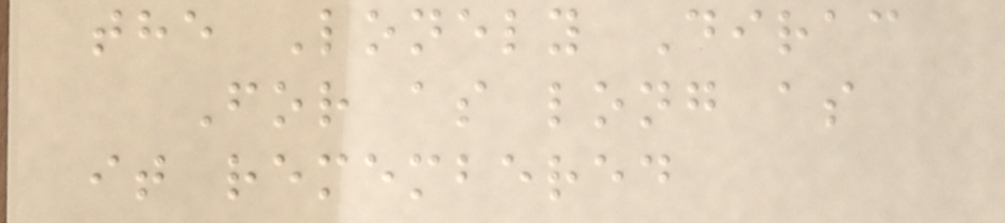the Lonely Dirac
For as long as
it remembered
